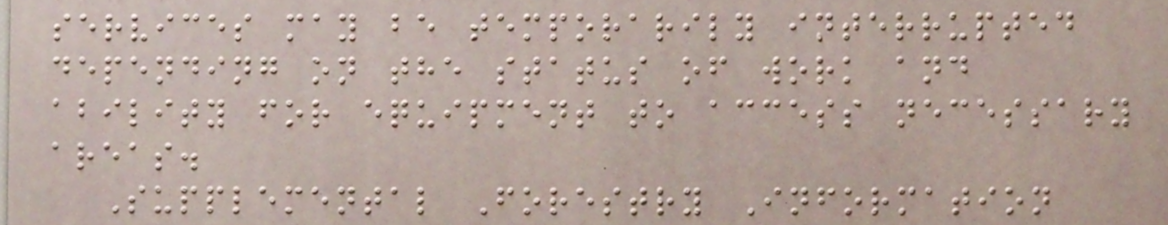services may be temporarily interrupted
depending on the status of work and
ability for equipment to access necessary
areas.
Supplemental Forestry Information
